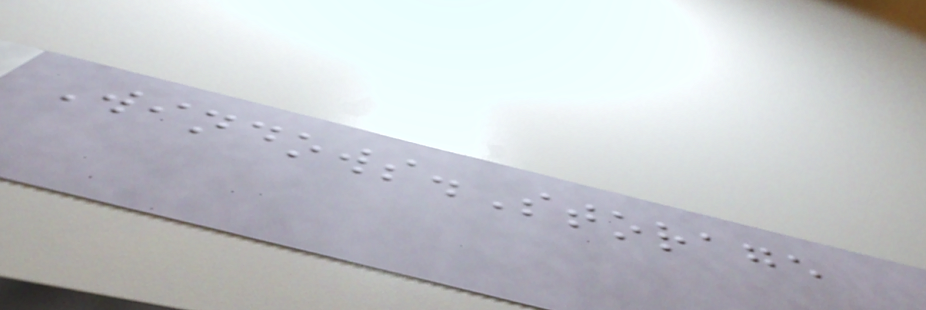Windows.Storage
